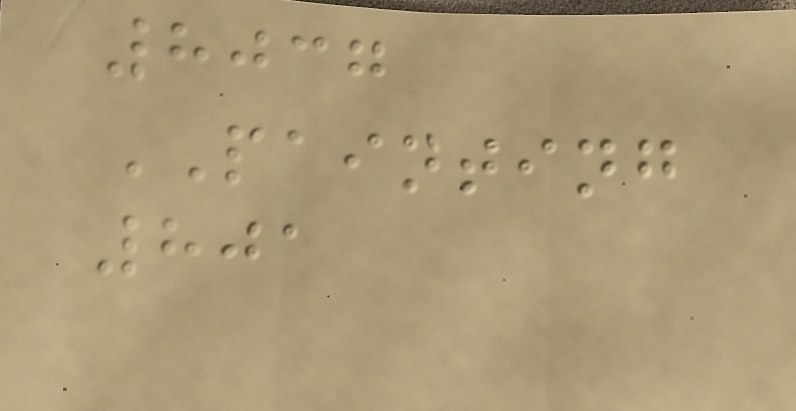8037
PAINTING
801
